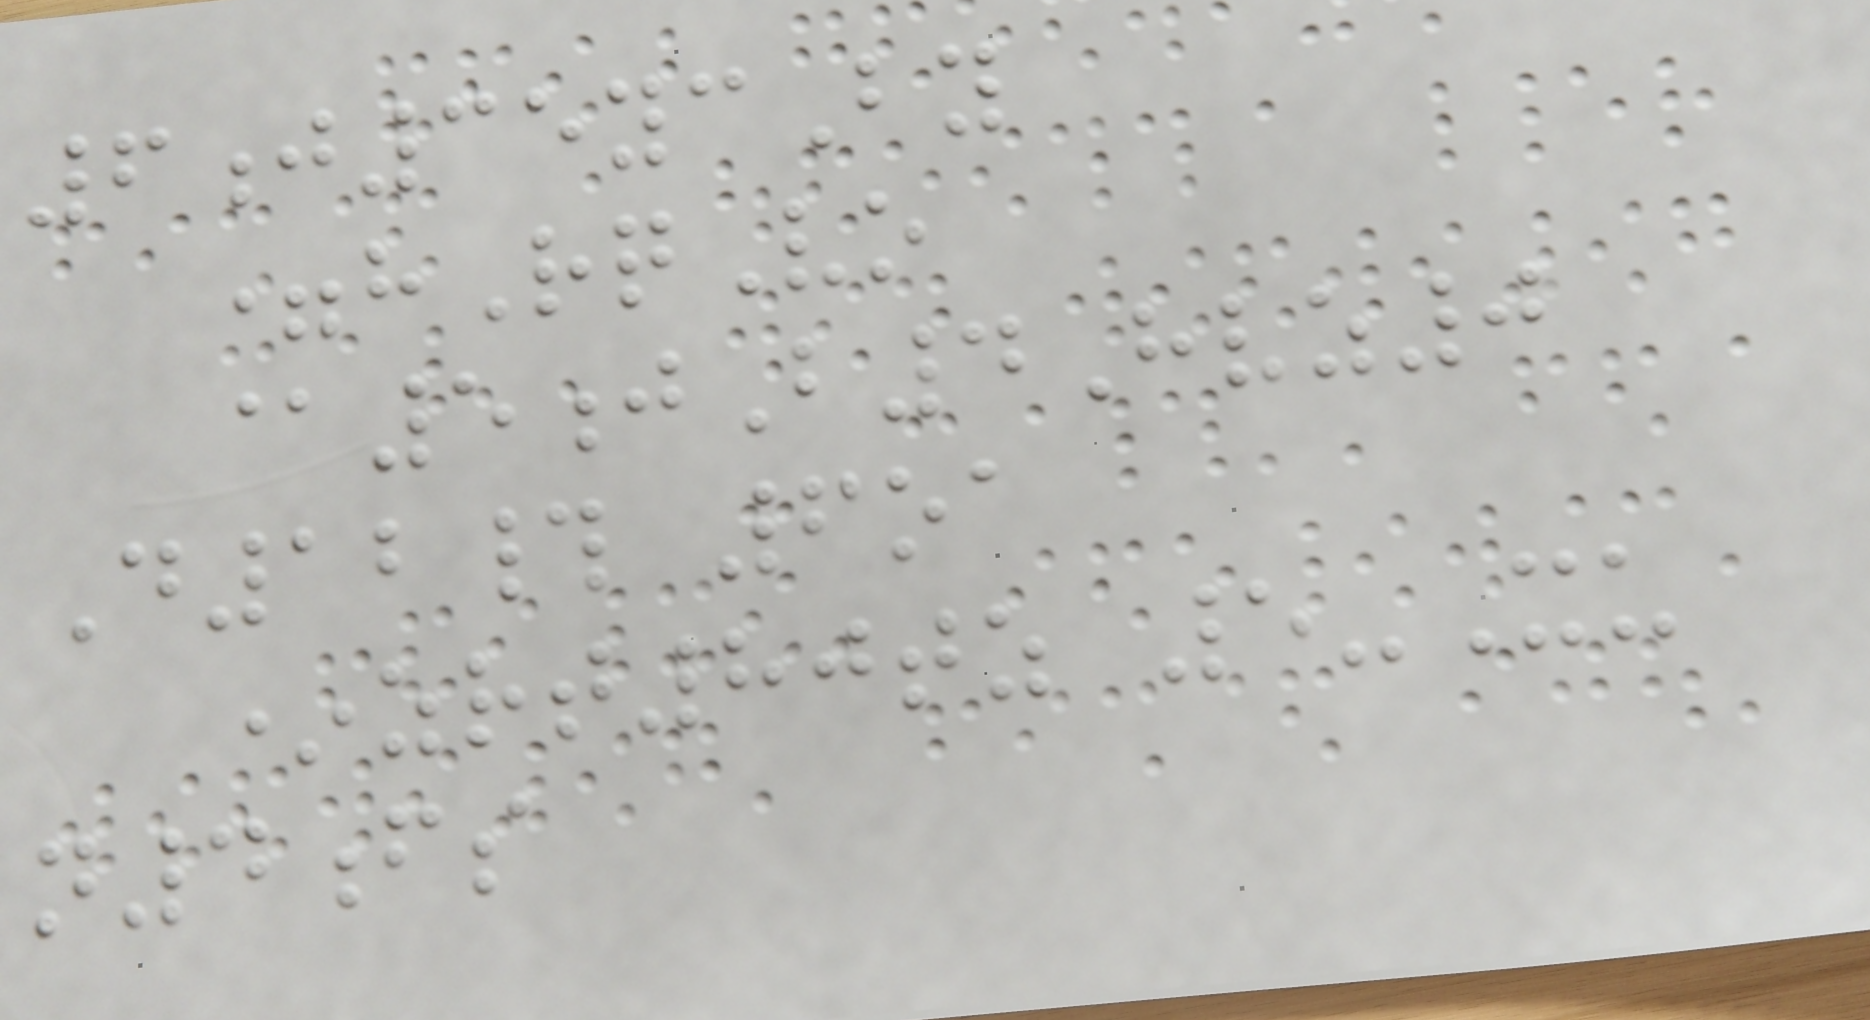6j35ycBy
=hRqVo
@5jB4Hvz0
D12# 6oa
*zrt80tz 5-Xu
n4fs
